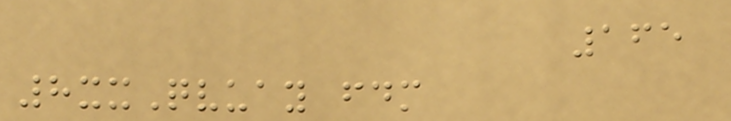165
8xxQvuay fdm
